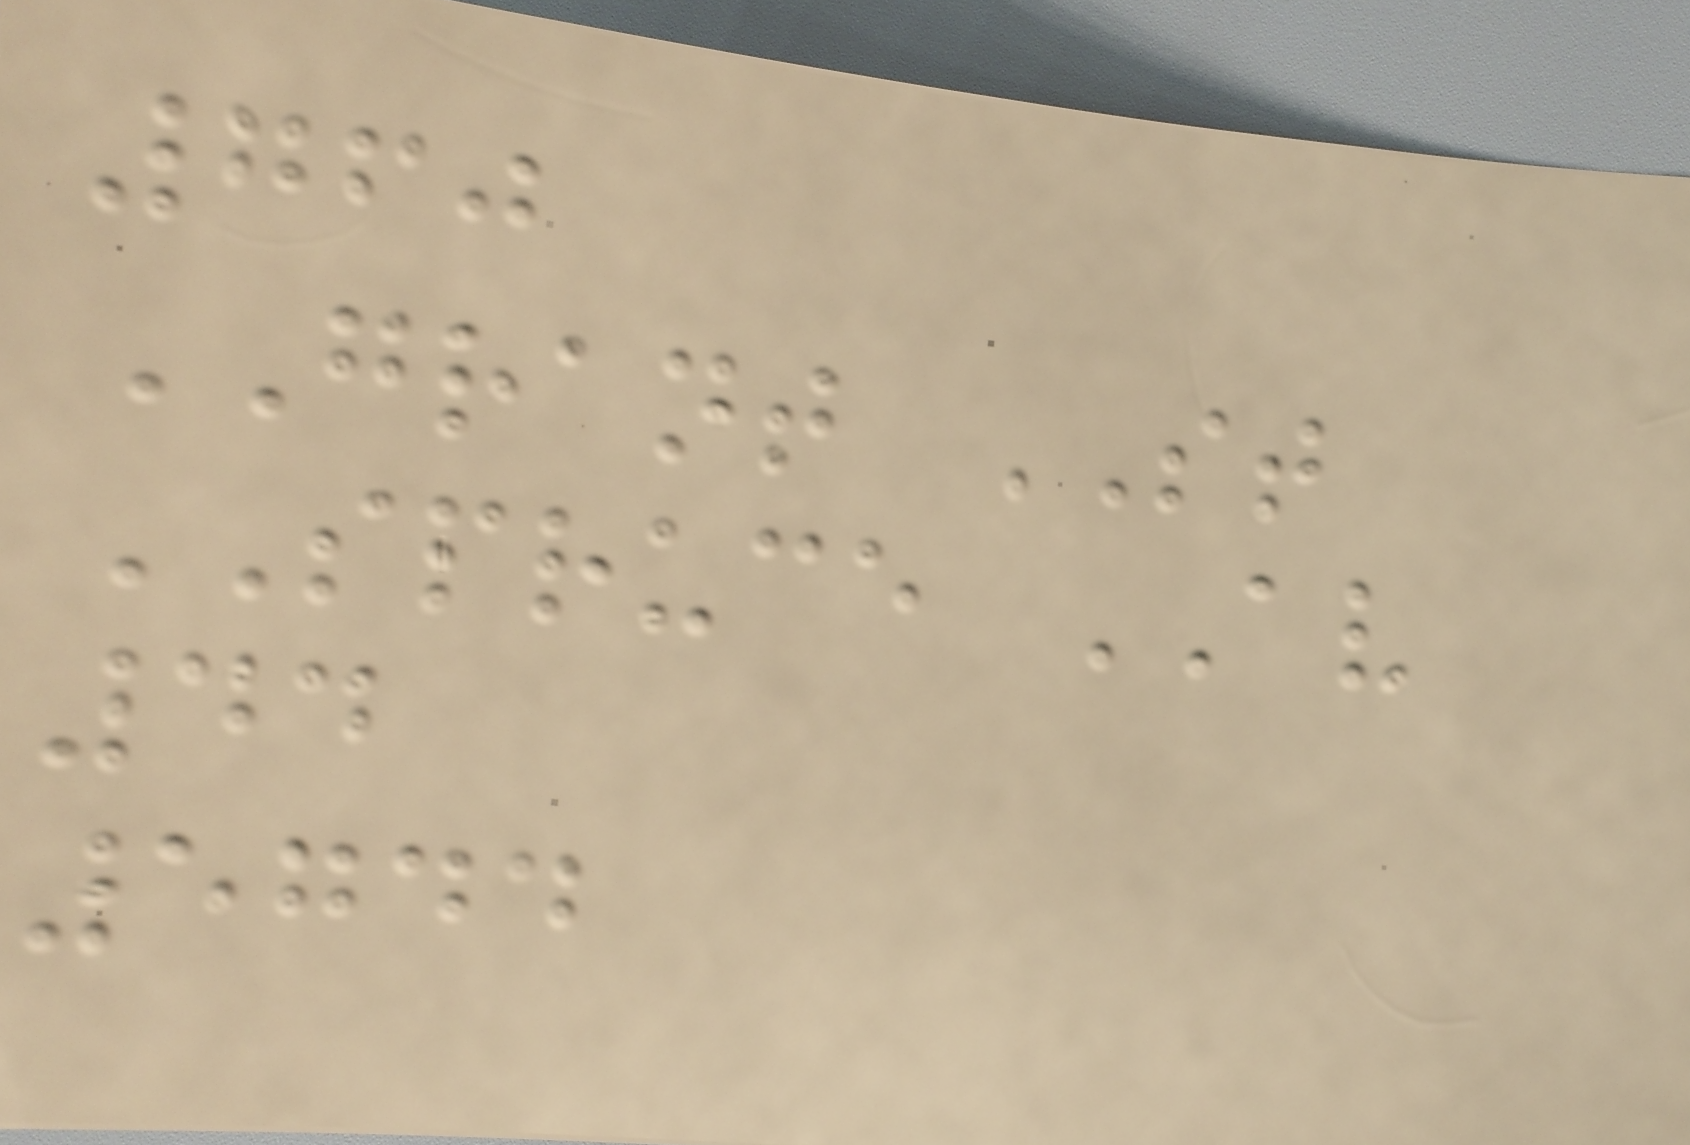760
GRANT ST
SPRUCE AV
44
5744
